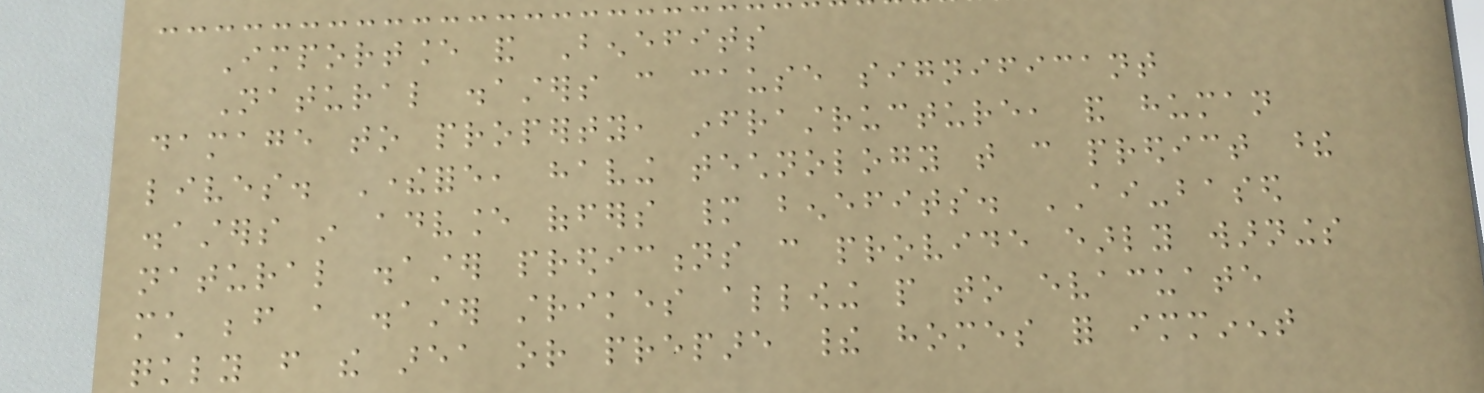Importance and Benefits
Natural disasters can cause significant
damage to property, infrastructure, and human
lives. Therefore, having technology that can predict these
disasters in advance offers many benefits. AI-based
natural disaster predictions can provide early warnings
much before a disaster strikes allowing people to evacuate
quickly from the area or prepare their homes for imminent
